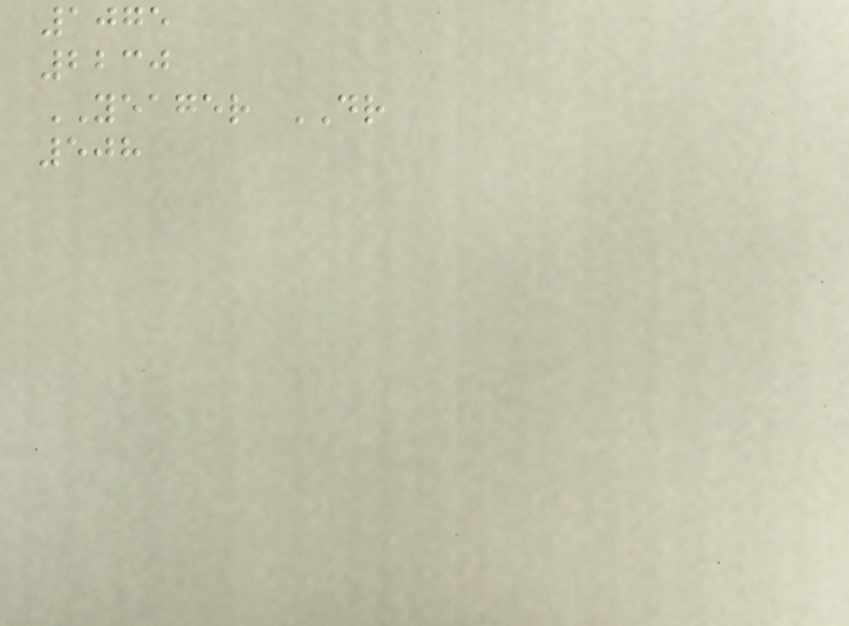1075
2230
YEAGER DR
508
